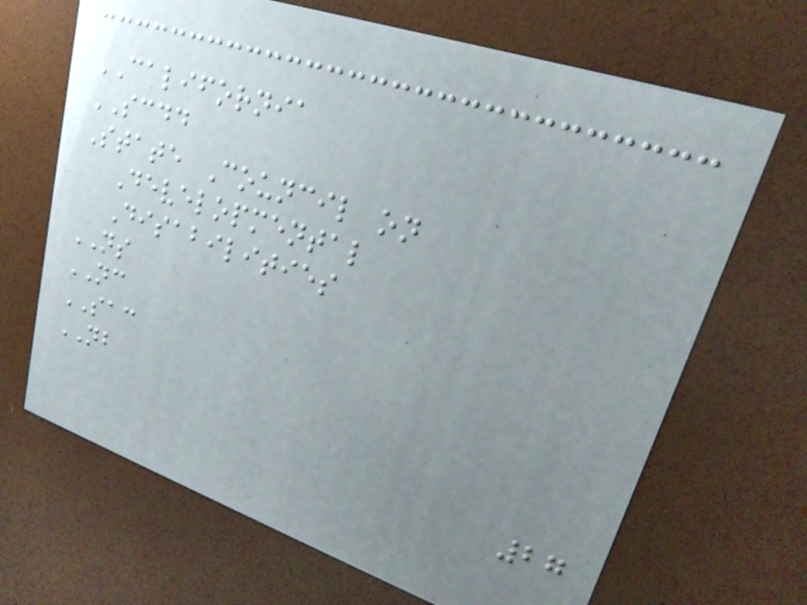CALIFORNIA
SCDD
State Council on
Developmental
Disabilities
NS
NC
SAC
NB
27
